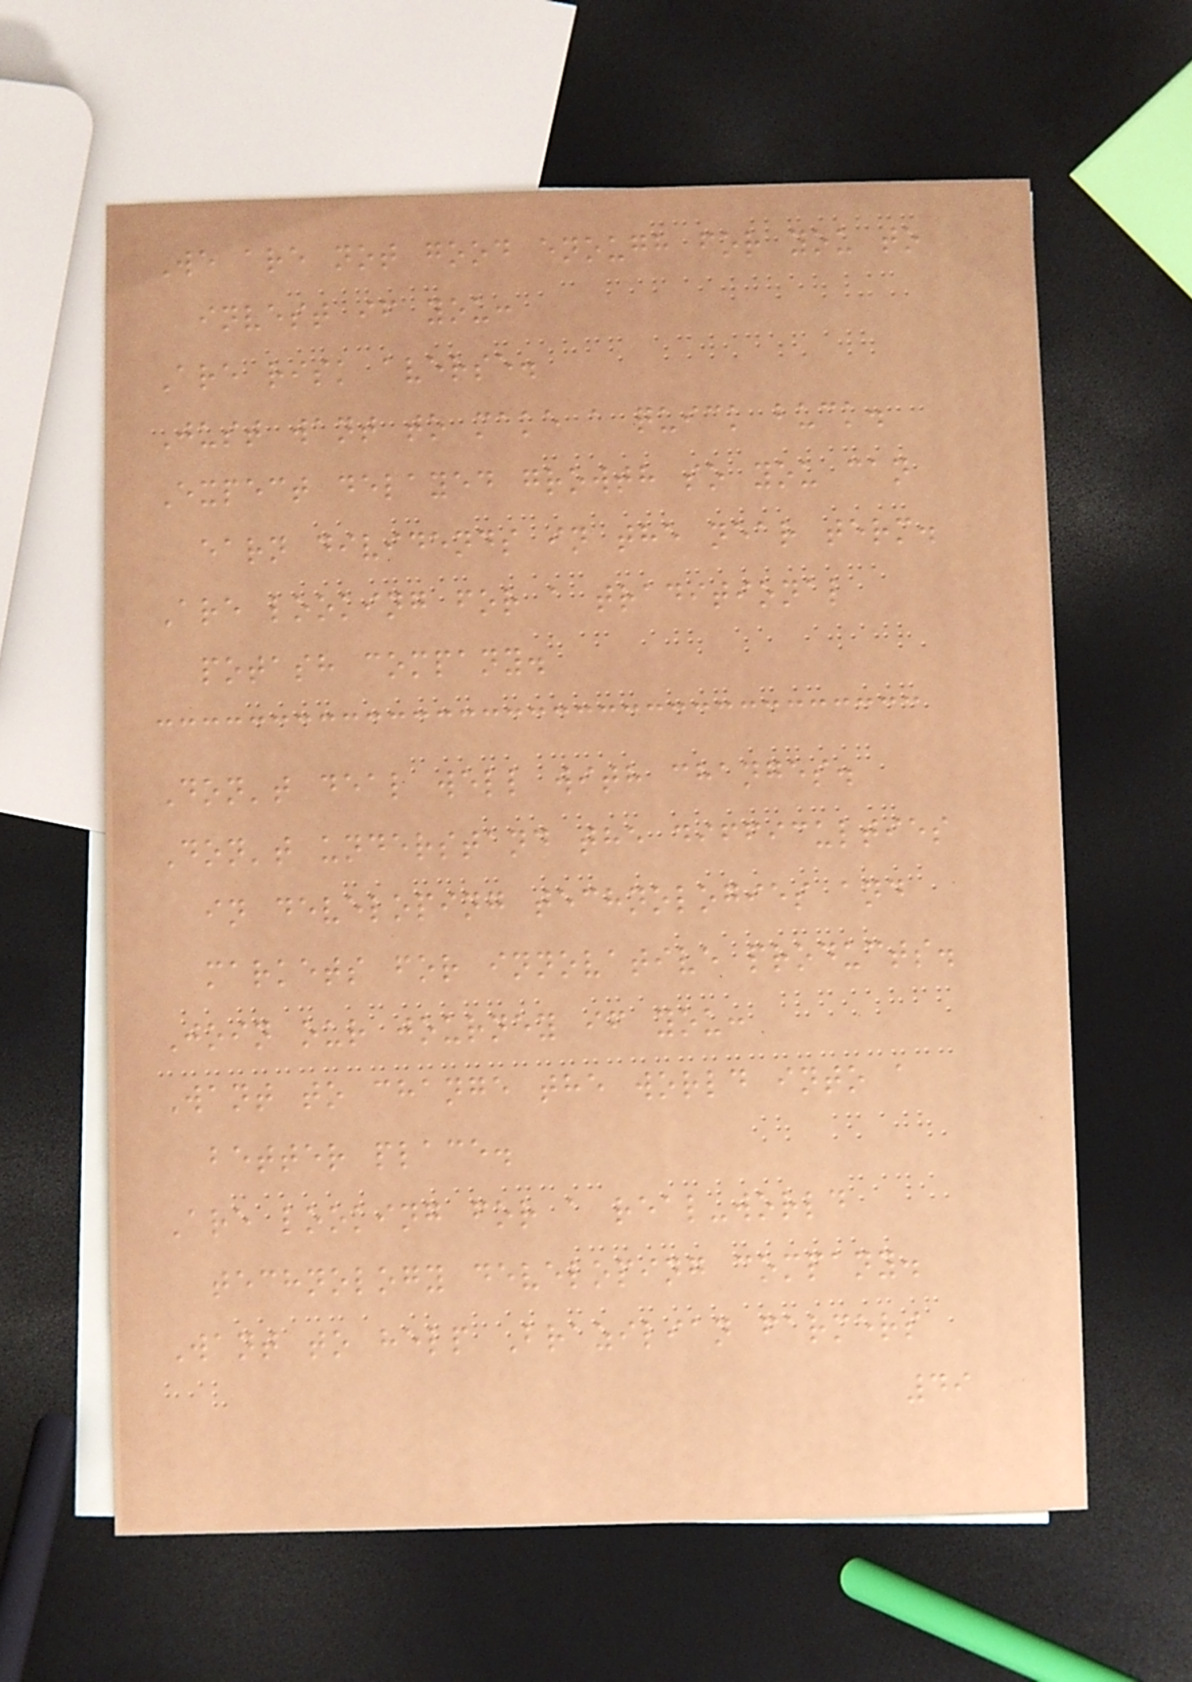We are not good enough for you to
invest if you:
Are risk averse.
Just want to make a quick buck.
Expect delayed growth so you can
earn dividends in the near term.
Are looking for a traditional
potash company.
Don't deal well with changes.
Don't understand the difficulties
in developing technologies and
markets for innovative products.
Join our journey if you:
Want to change the world into a
better place.
Are looking for a real-world
technology developing company.
Want to help Brazilian farmers
49
